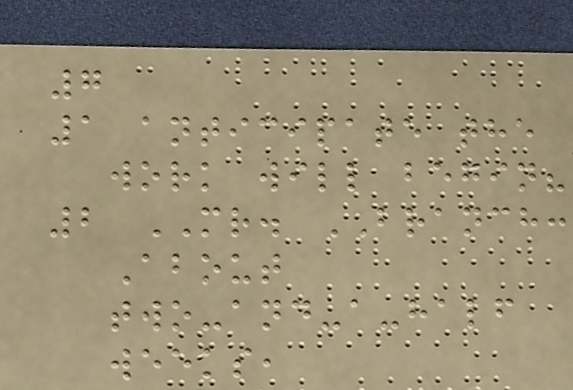7
1 anticipate the
work will begin?
2 MR. BRANCH:
About
two-and-a-half
weeks,
